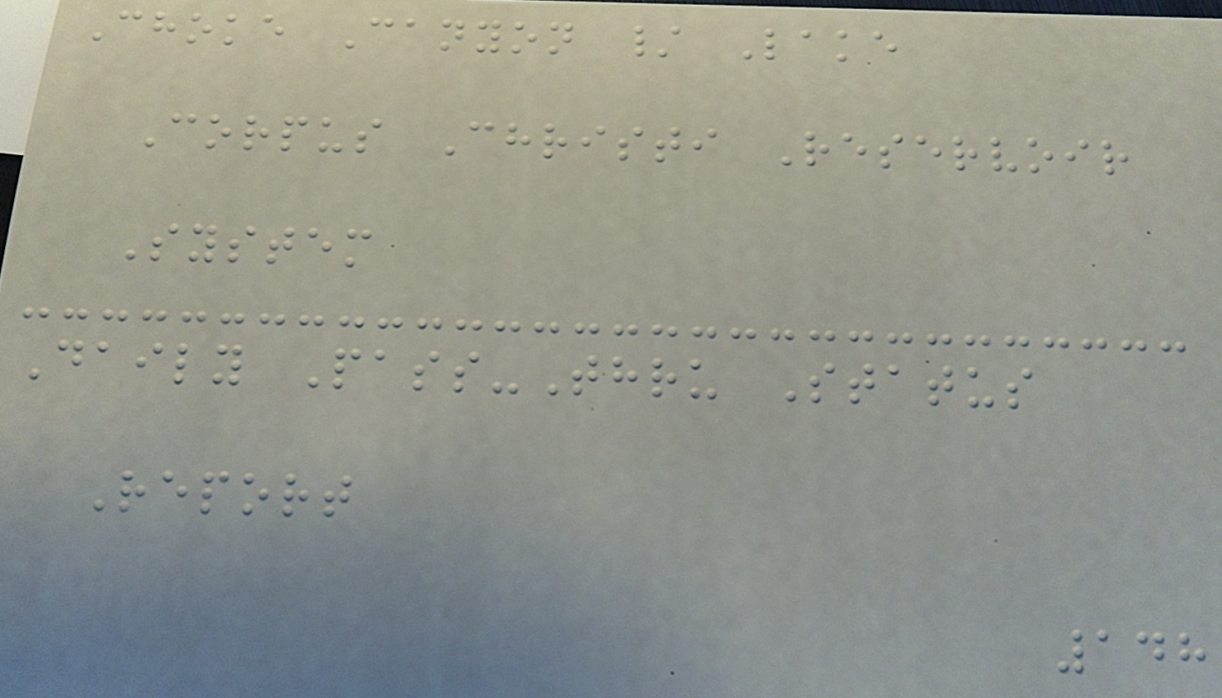Choke Canyon / Lake
Corpus Christi Reservoir
System
Daily Pass-Thru Status
Report
148
